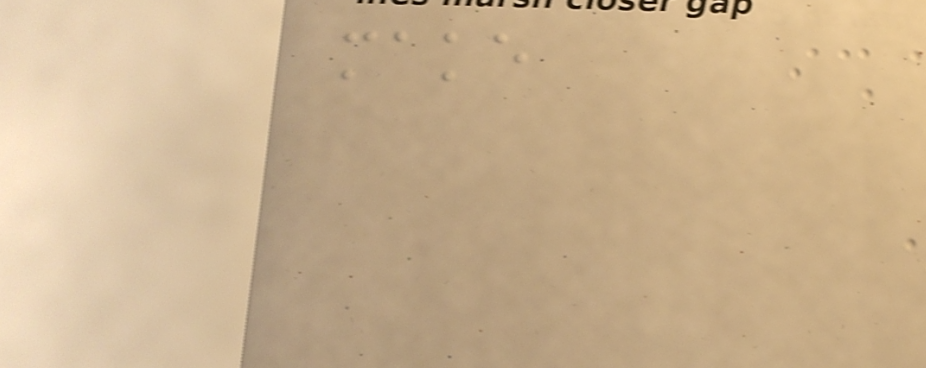make
